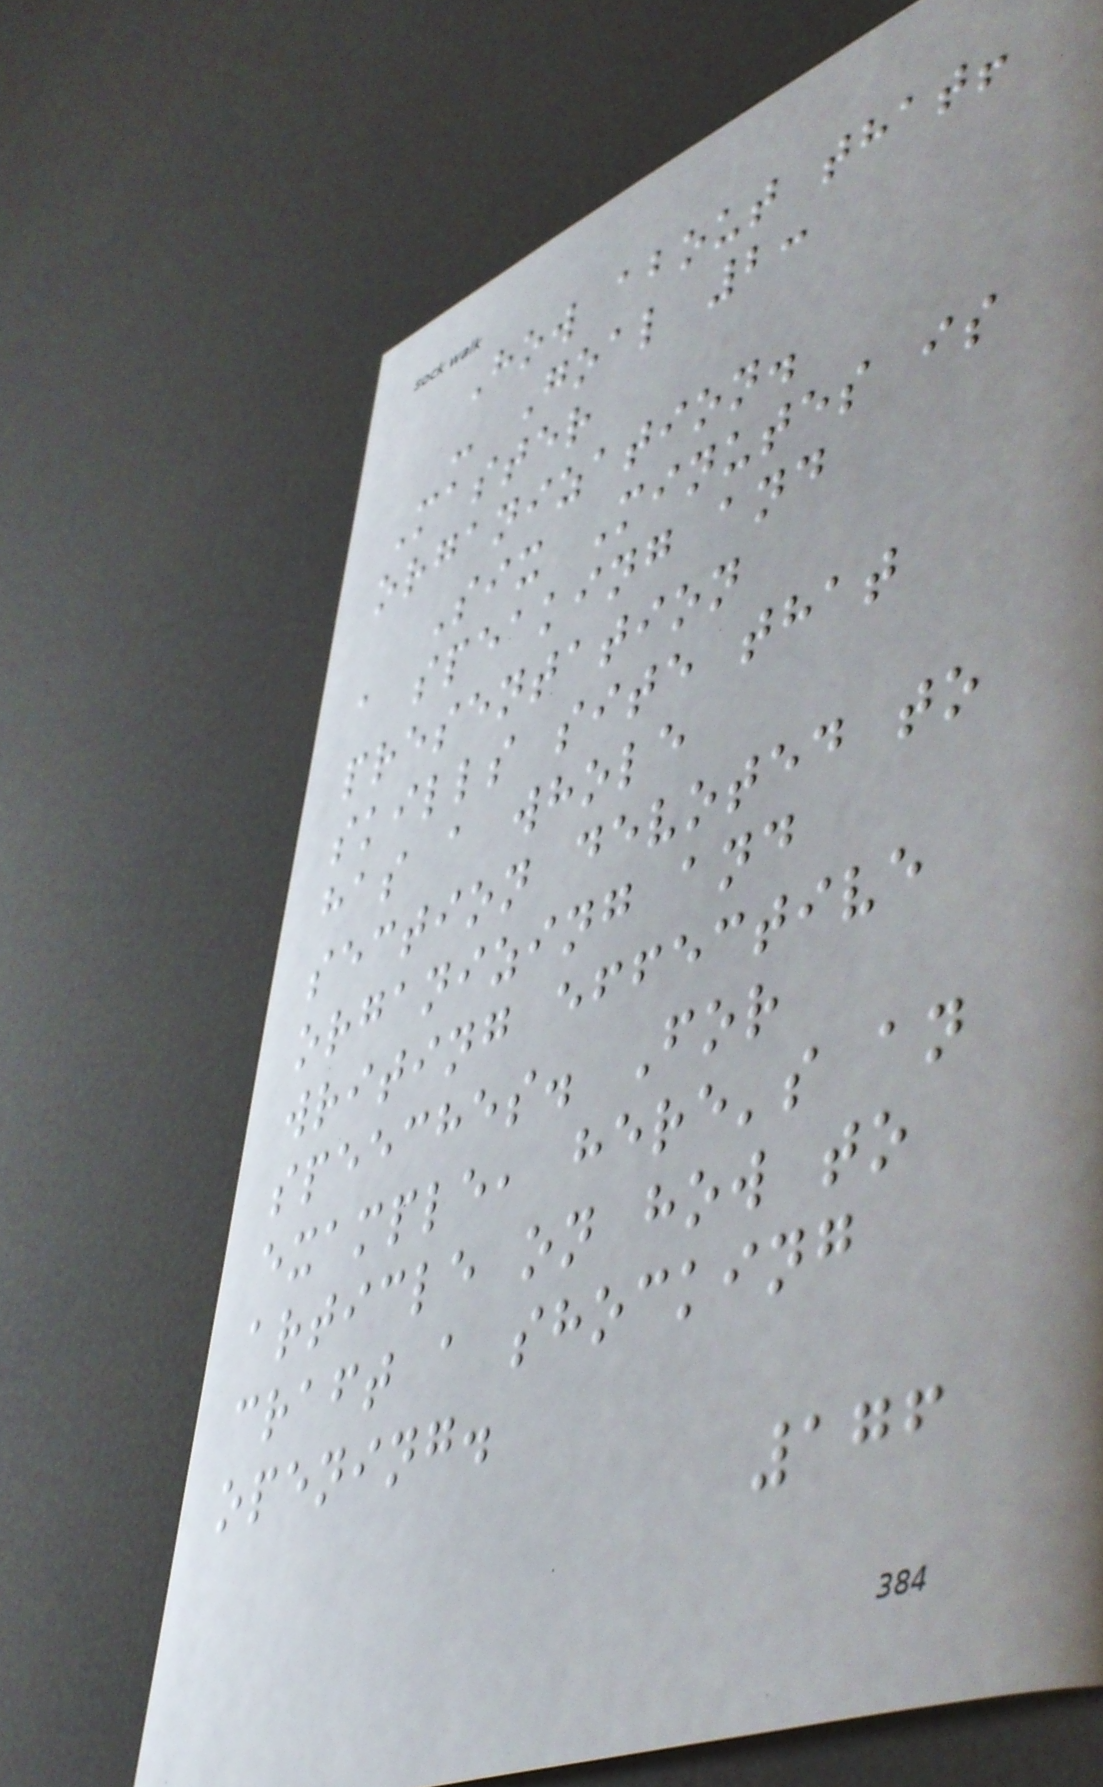How about that!
- Goal 2:
Master
organization.
Six Minutes is
a speaking and
presentation
skills site that
has a whole
section devoted to
organizing and
writing effective
speeches. For
example, here's an
article on how to
craft a shocking
opening.
176
